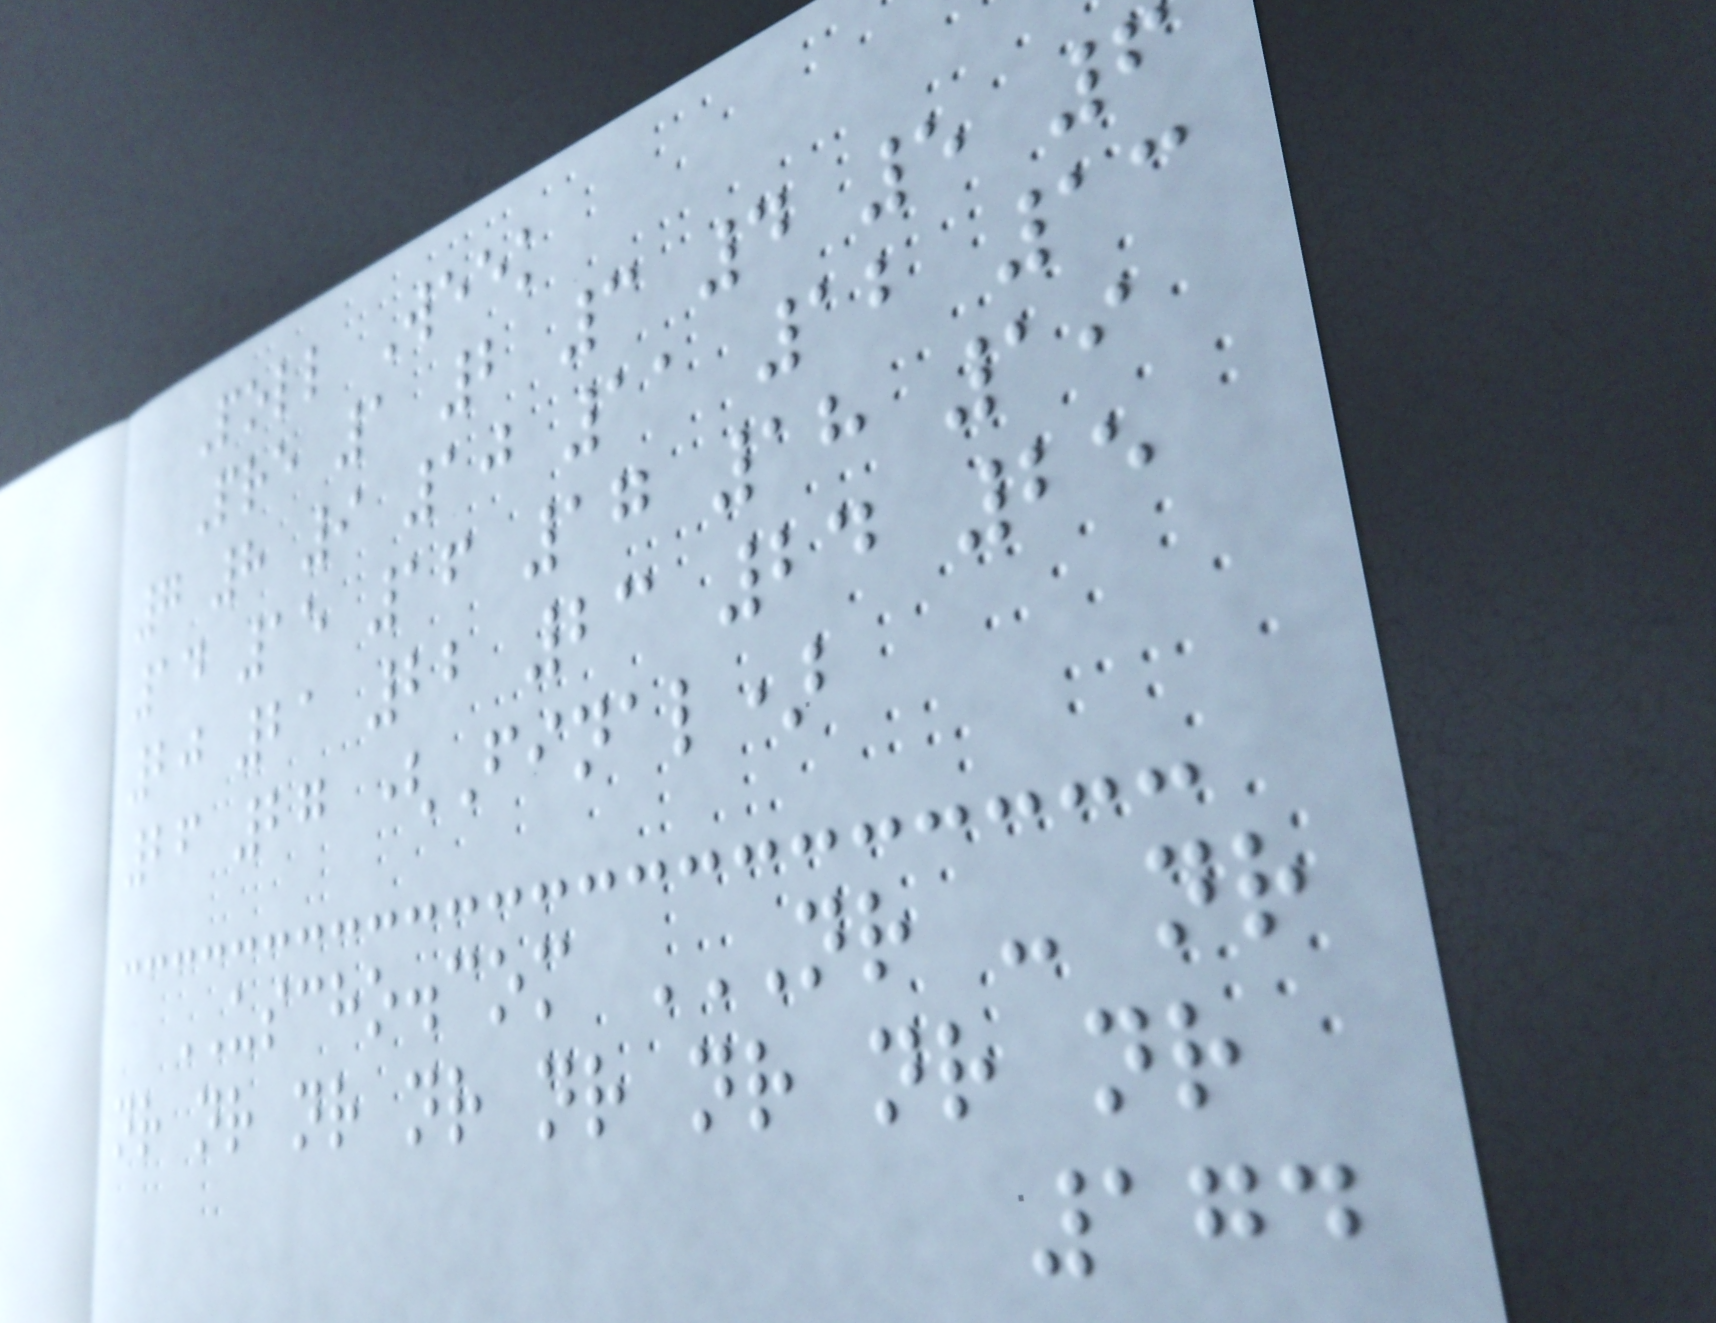Poll Week
Pre 1 2 3 4 5 6
7 8 9 10 11 12 13
14 15 16 17 18 19
20 21 22 23 24 25
26 27 (Final)
USCHO.com NR - NR
NR NR NR NR NR NR NR NR
174
